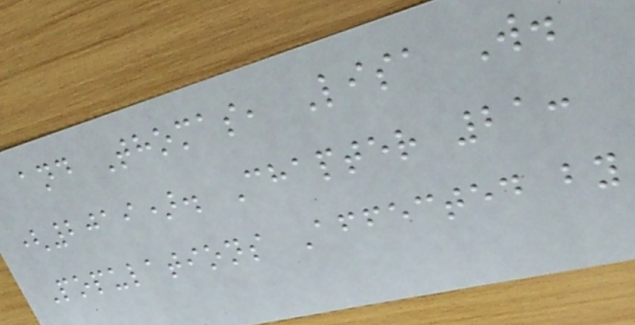and Thomas, Lisa W.
(2019). Chapter 21:
Populations Affected by
